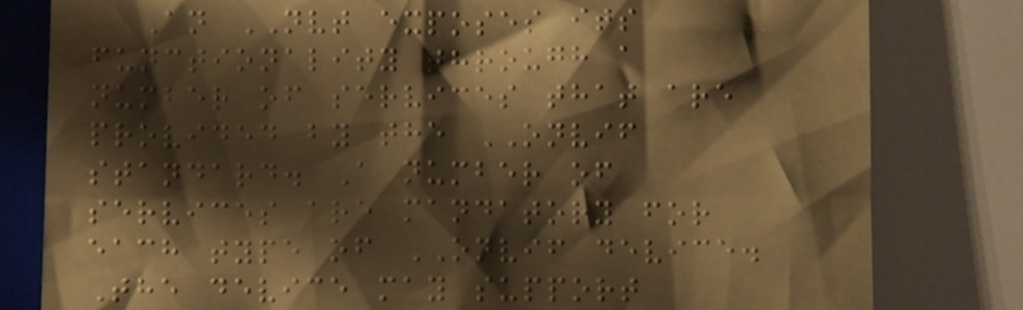An NVT exposes its
functionality through a
number of services that are
provided by the ONVIF
standard. A number of
services are mandatory for
each type of ONVIF device.
The device may support
